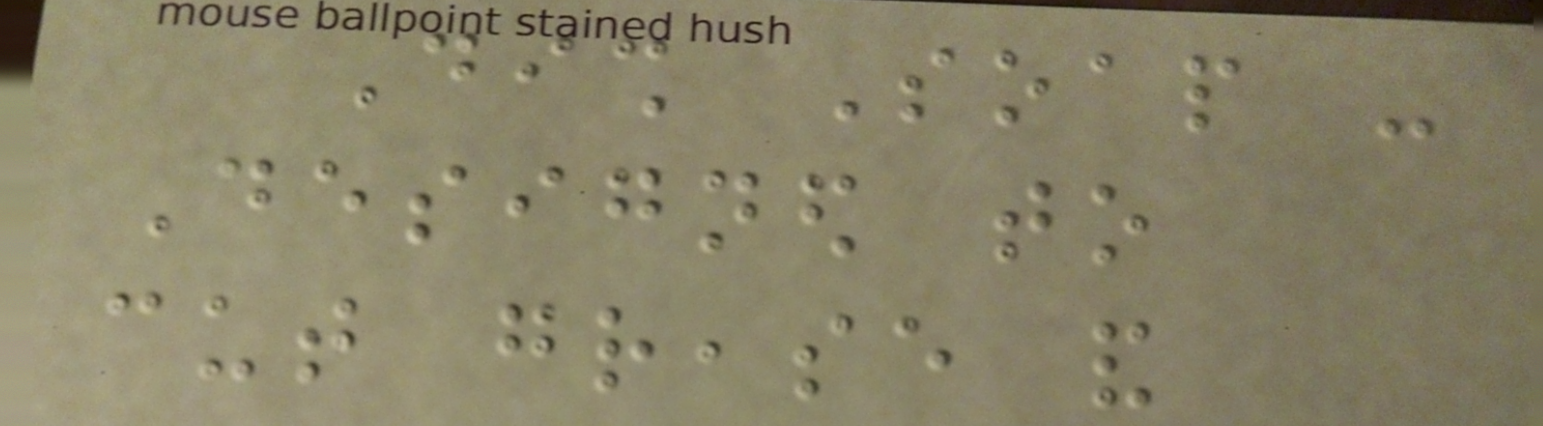Dish Soap -
Designed to
cut grease and
